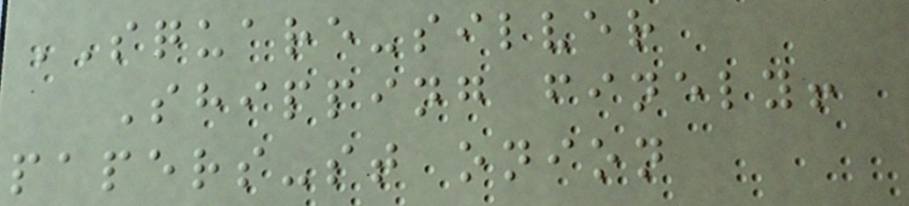SQUARE-silver
Shipping finely!
papers-st onion
